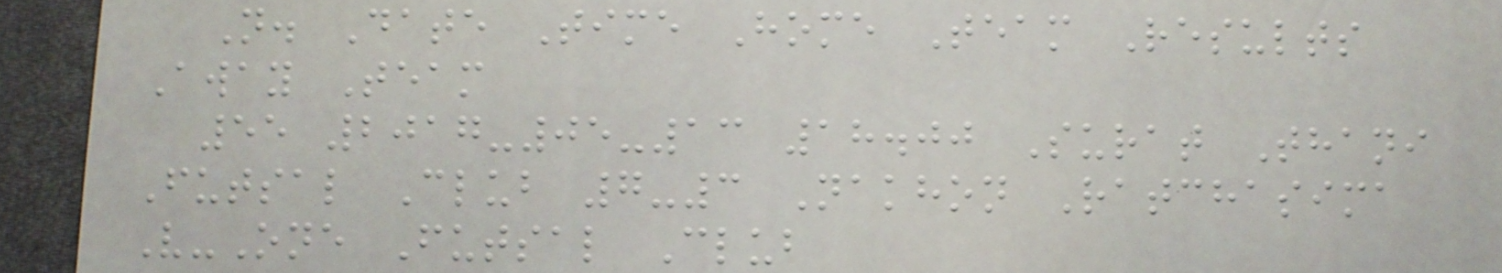N. Date Time Home Team Results
Away Team
55 2017-05-13 18.00 Surat Thani
Futsal Club 7-3 Nakhon Ratchasima
V-One Futsal Club
